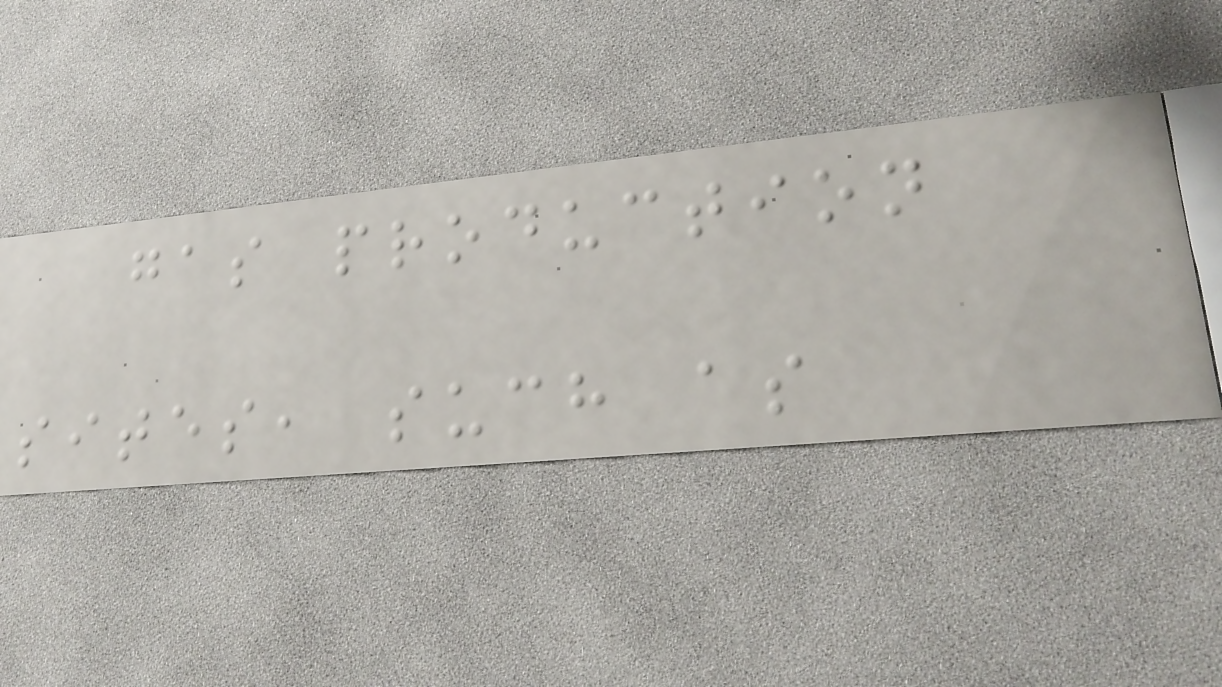gas production
sites, such as
